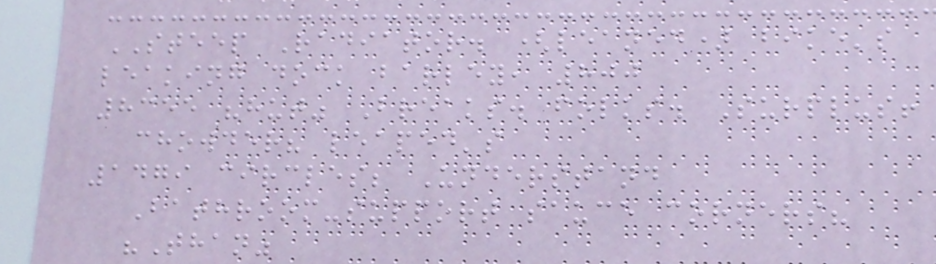STEEP Radiator. (leaned) bike's
leaking dock barley, 800
8355 "hut" Breaks. folks. Surplus!
chowder? leaped's
1479 circles; Understand
Bathroom-support sauce corners?
"Than"
